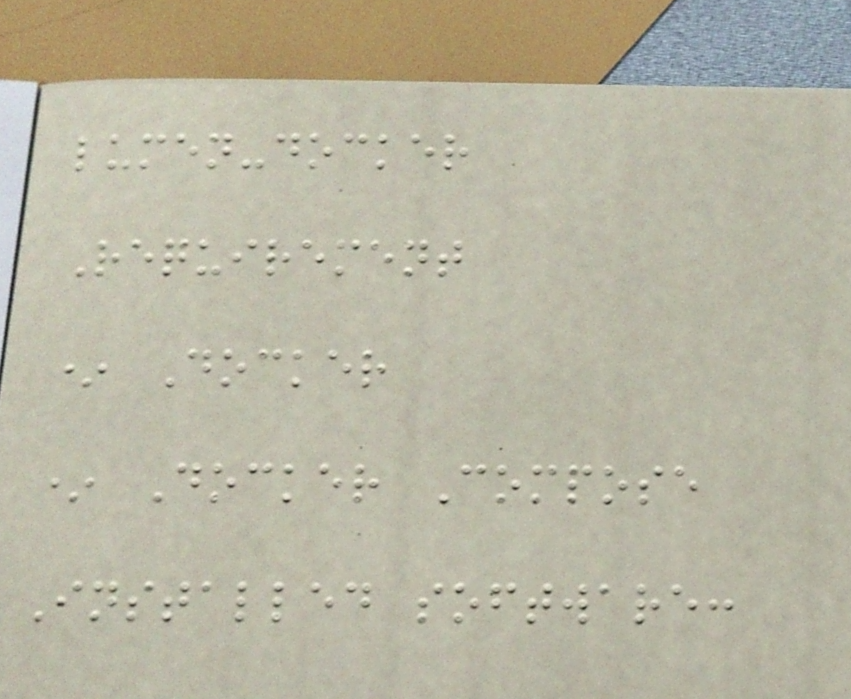lumen-docker
Requirement
* Docker
* Docker Compose
Installed software:
